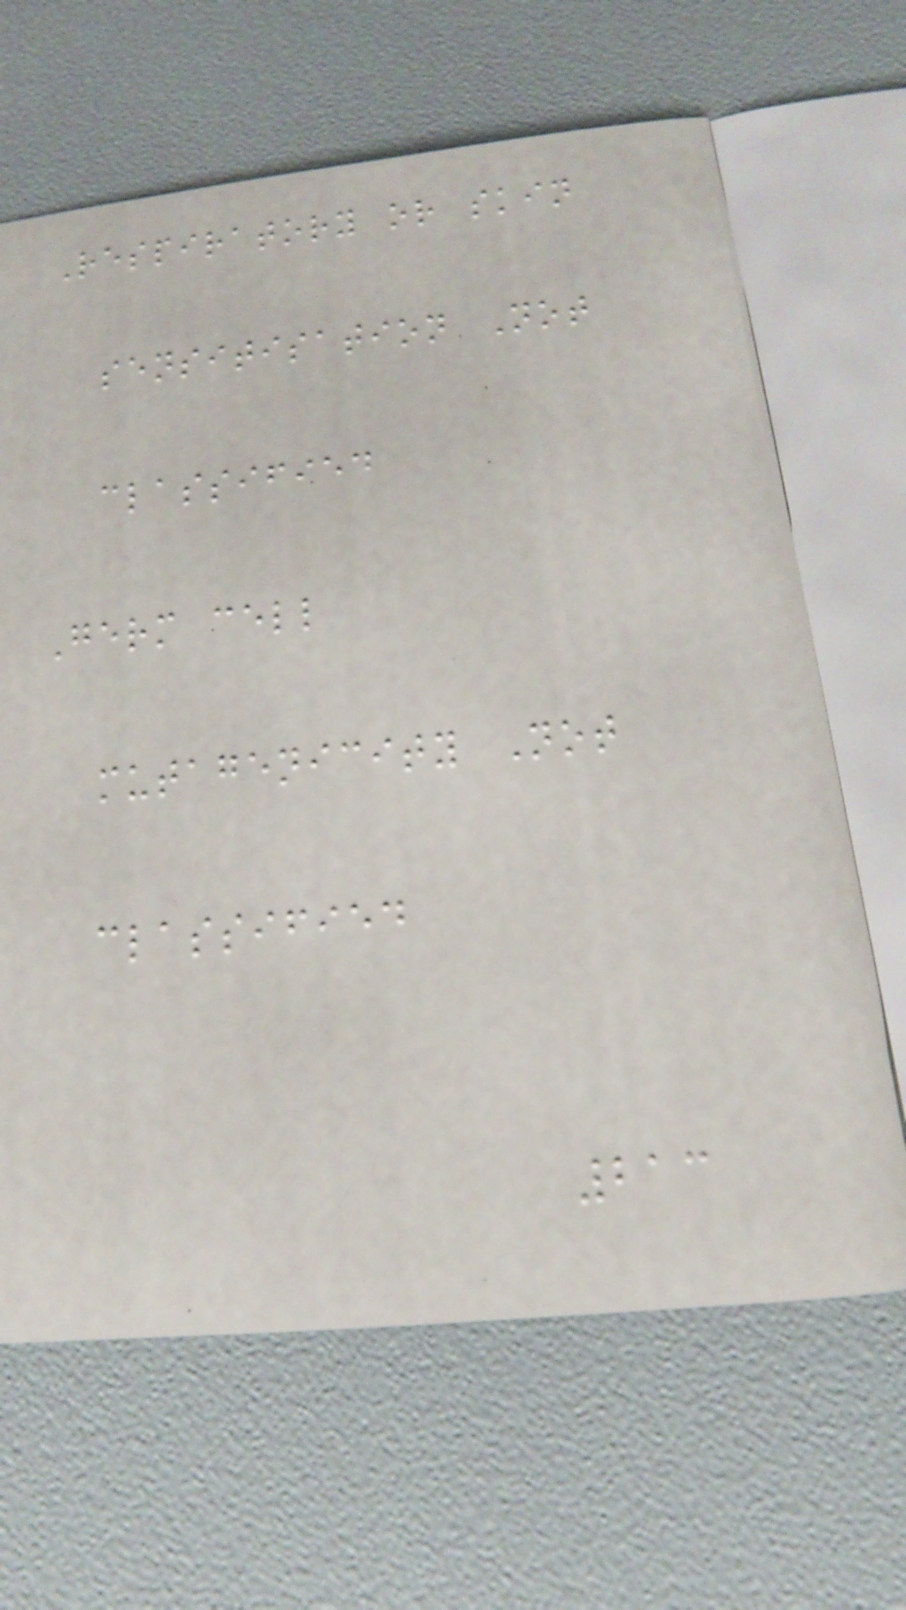Respiratory or skin
sensitisation Not
classified
Germ cell
mutagenicity Not
classified
213
